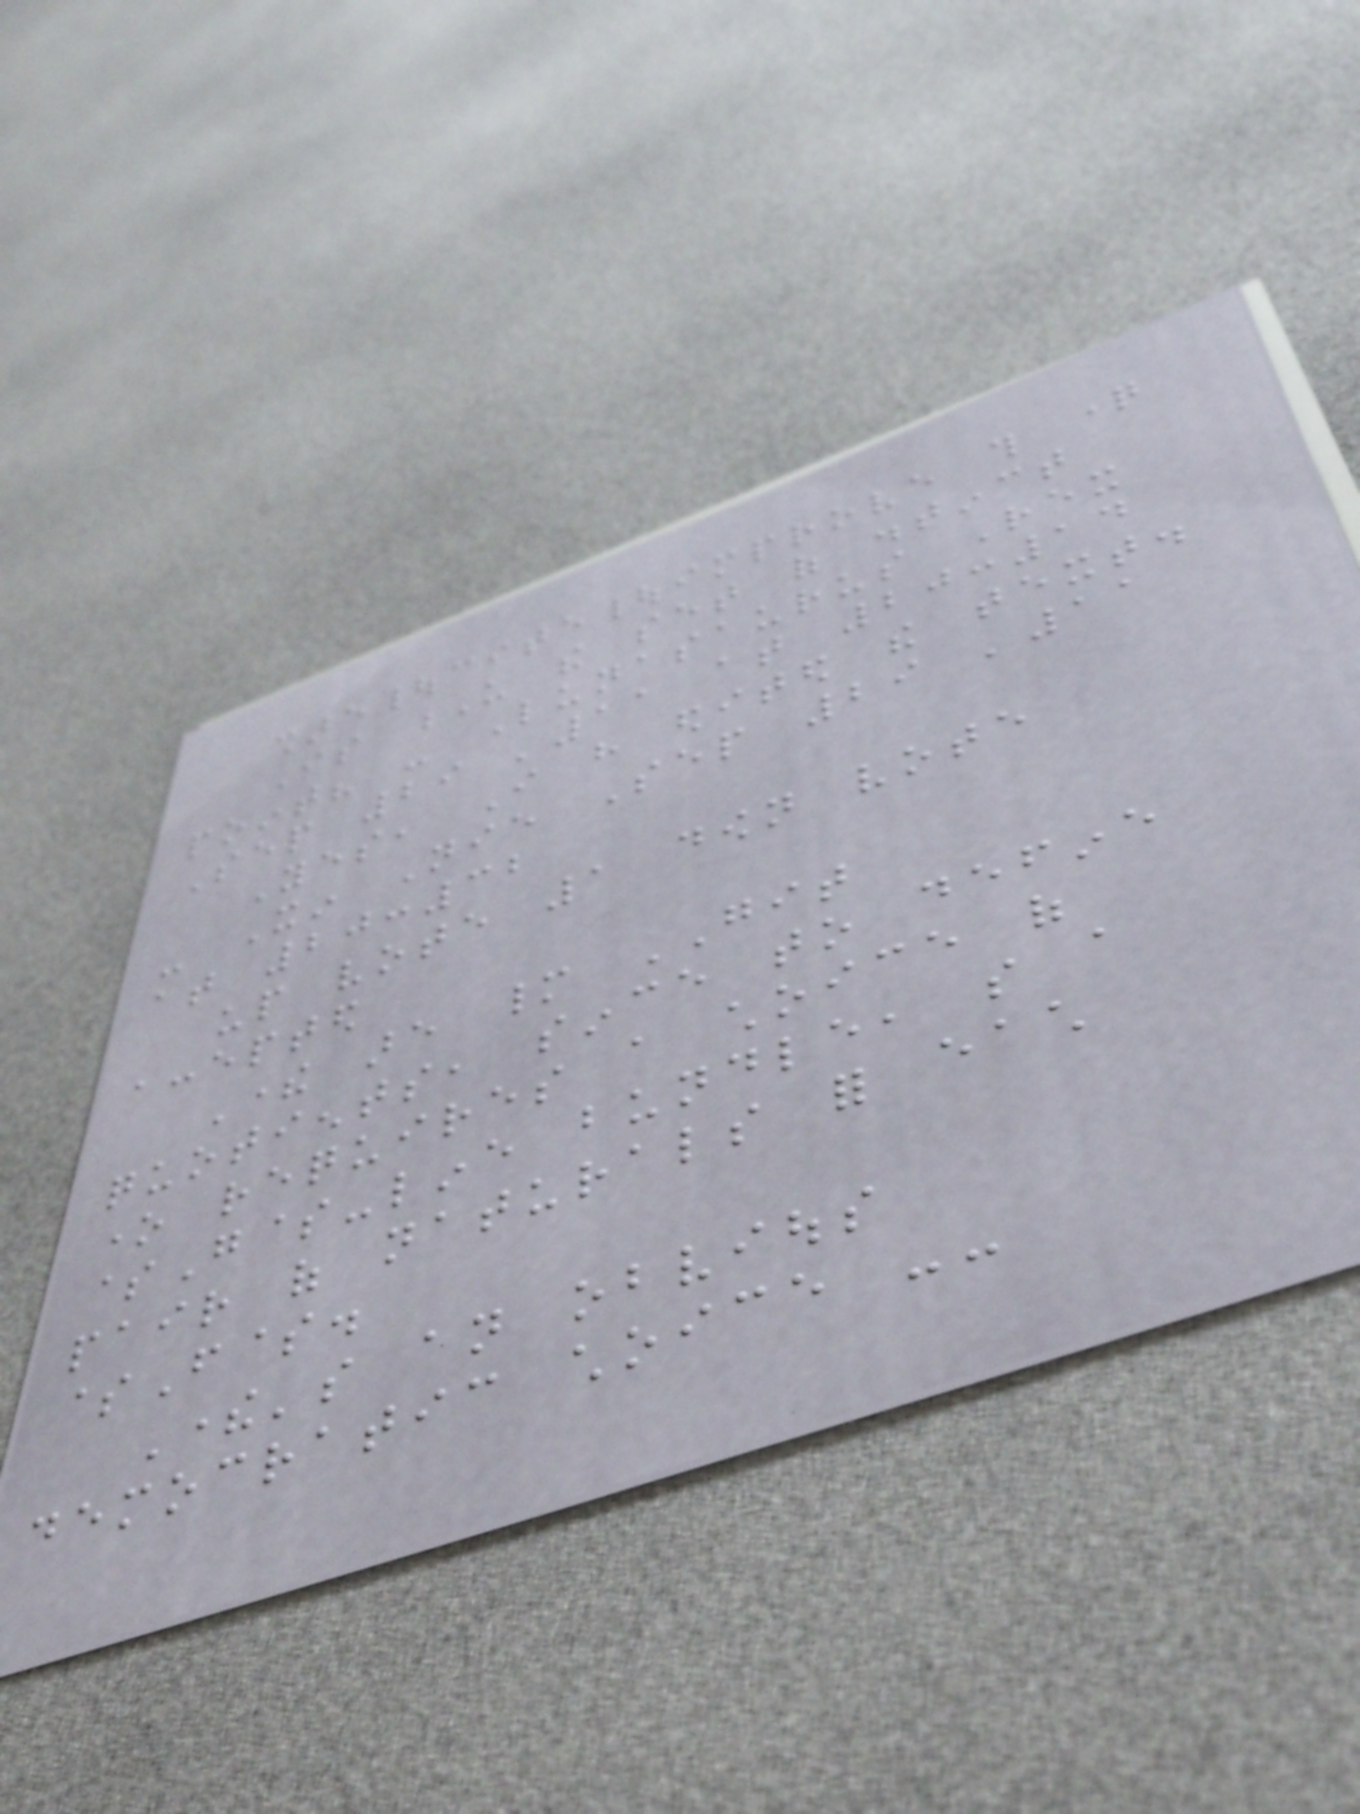share|cite|improve this question
Is U the set of distinct
point? - Lunasaurus Rex
Sep 29 '11 at 20:14
Yes, I have edited the text.
- Xin Nie Sep 29 '11
at 20:32
up vote 1 down vote
accepted
There are many GIT
quotients, since to define
one requires a choice of
$G$-line bundle, so a
pair of naturals for each
$F$.
There's an obvious
democratic choice --
